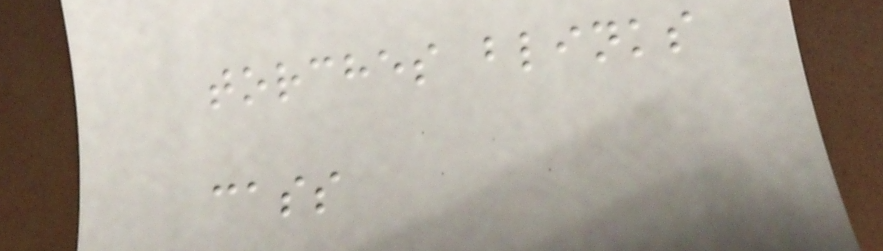torches blinks
cass
